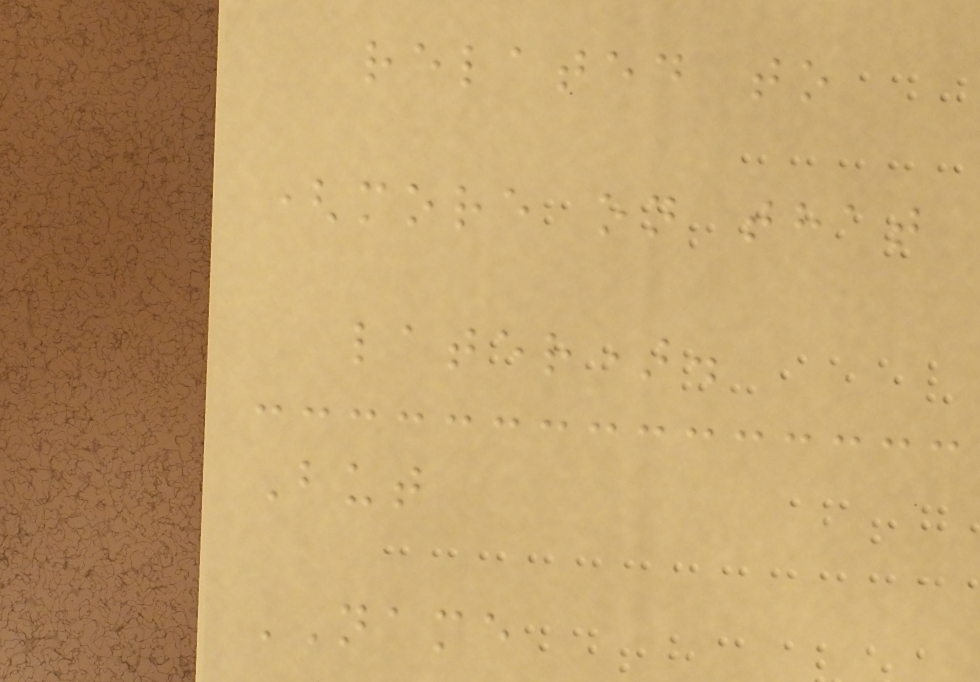related to
(more on that
later).
But
NAME
